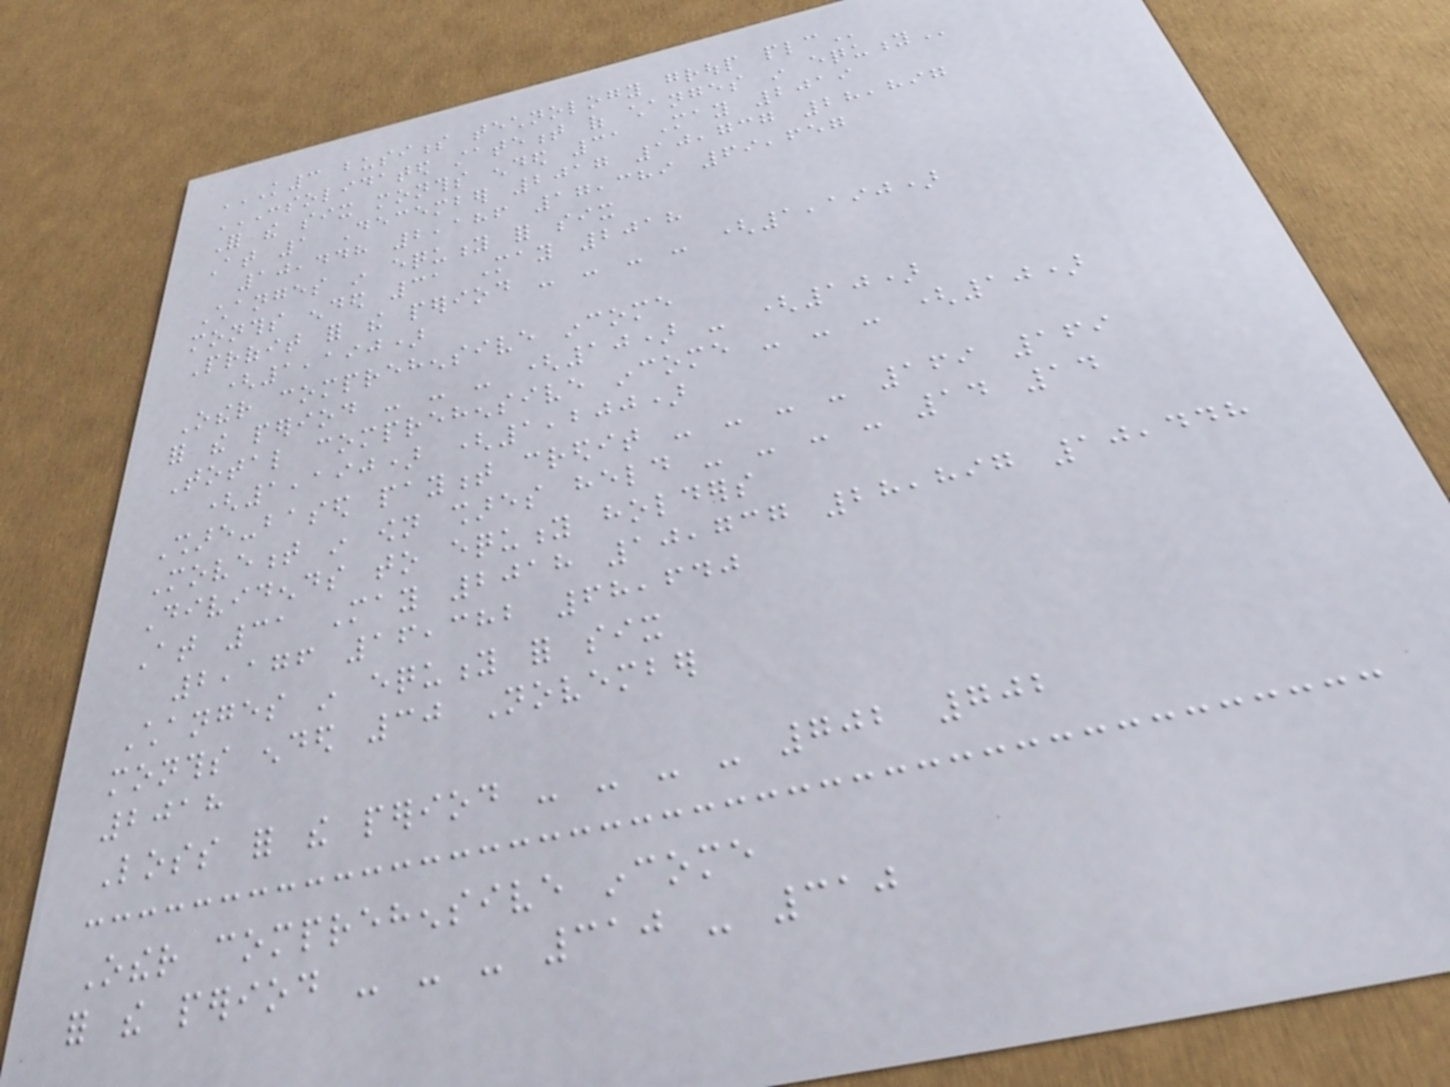K3 BUSINESS TECHNOLOGY GROUP PLC
CONSOLIDATED STATEMENT OF CHANGES IN EQUITY
For the six months ended 31 May 2019
At 1 December 2017 10,737 28,897
10,448 2,186 17,389 69,657
Changes in equity for six
months ended 31 May 2018
Profit for the period - - - - (1,190)
(1,190)
Other comprehensive income
for the period - - - (10) - (10)
Total comprehensive income - - - (10)
(1,190) (1,200)
Share-based payment credit - - - - 169 169
Movement in own shares held - - - - 14 14
Dividends to equity holders
At 31 May 2018 10,737 28,897 10,448
2,176 16,382 68,640
Changes in equity for six
months ended 30 November
2018
Loss for the period - - - - 702 702
Other comprehensive income
for the period - - - 310 - 310
